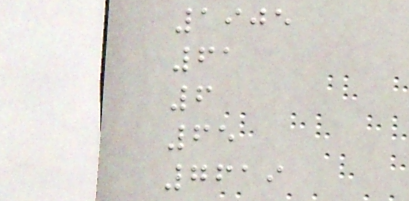1905
61
6
65
7619
